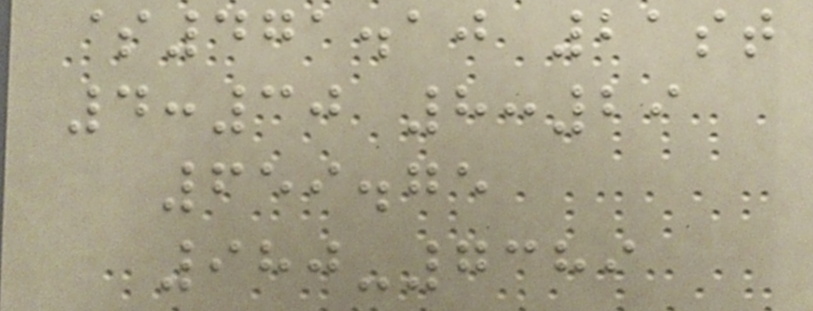$471.10 21st
4:30 8:29
659.75
980-7389
